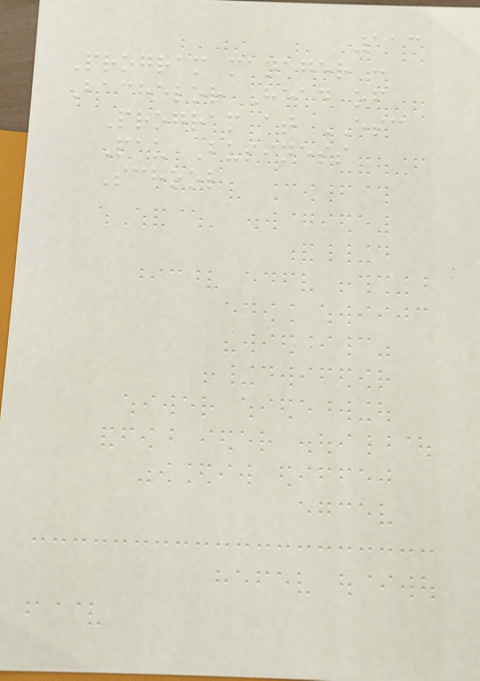113
Program manager :
Bachelor Head of
Program at ESC
Pau Business
School
